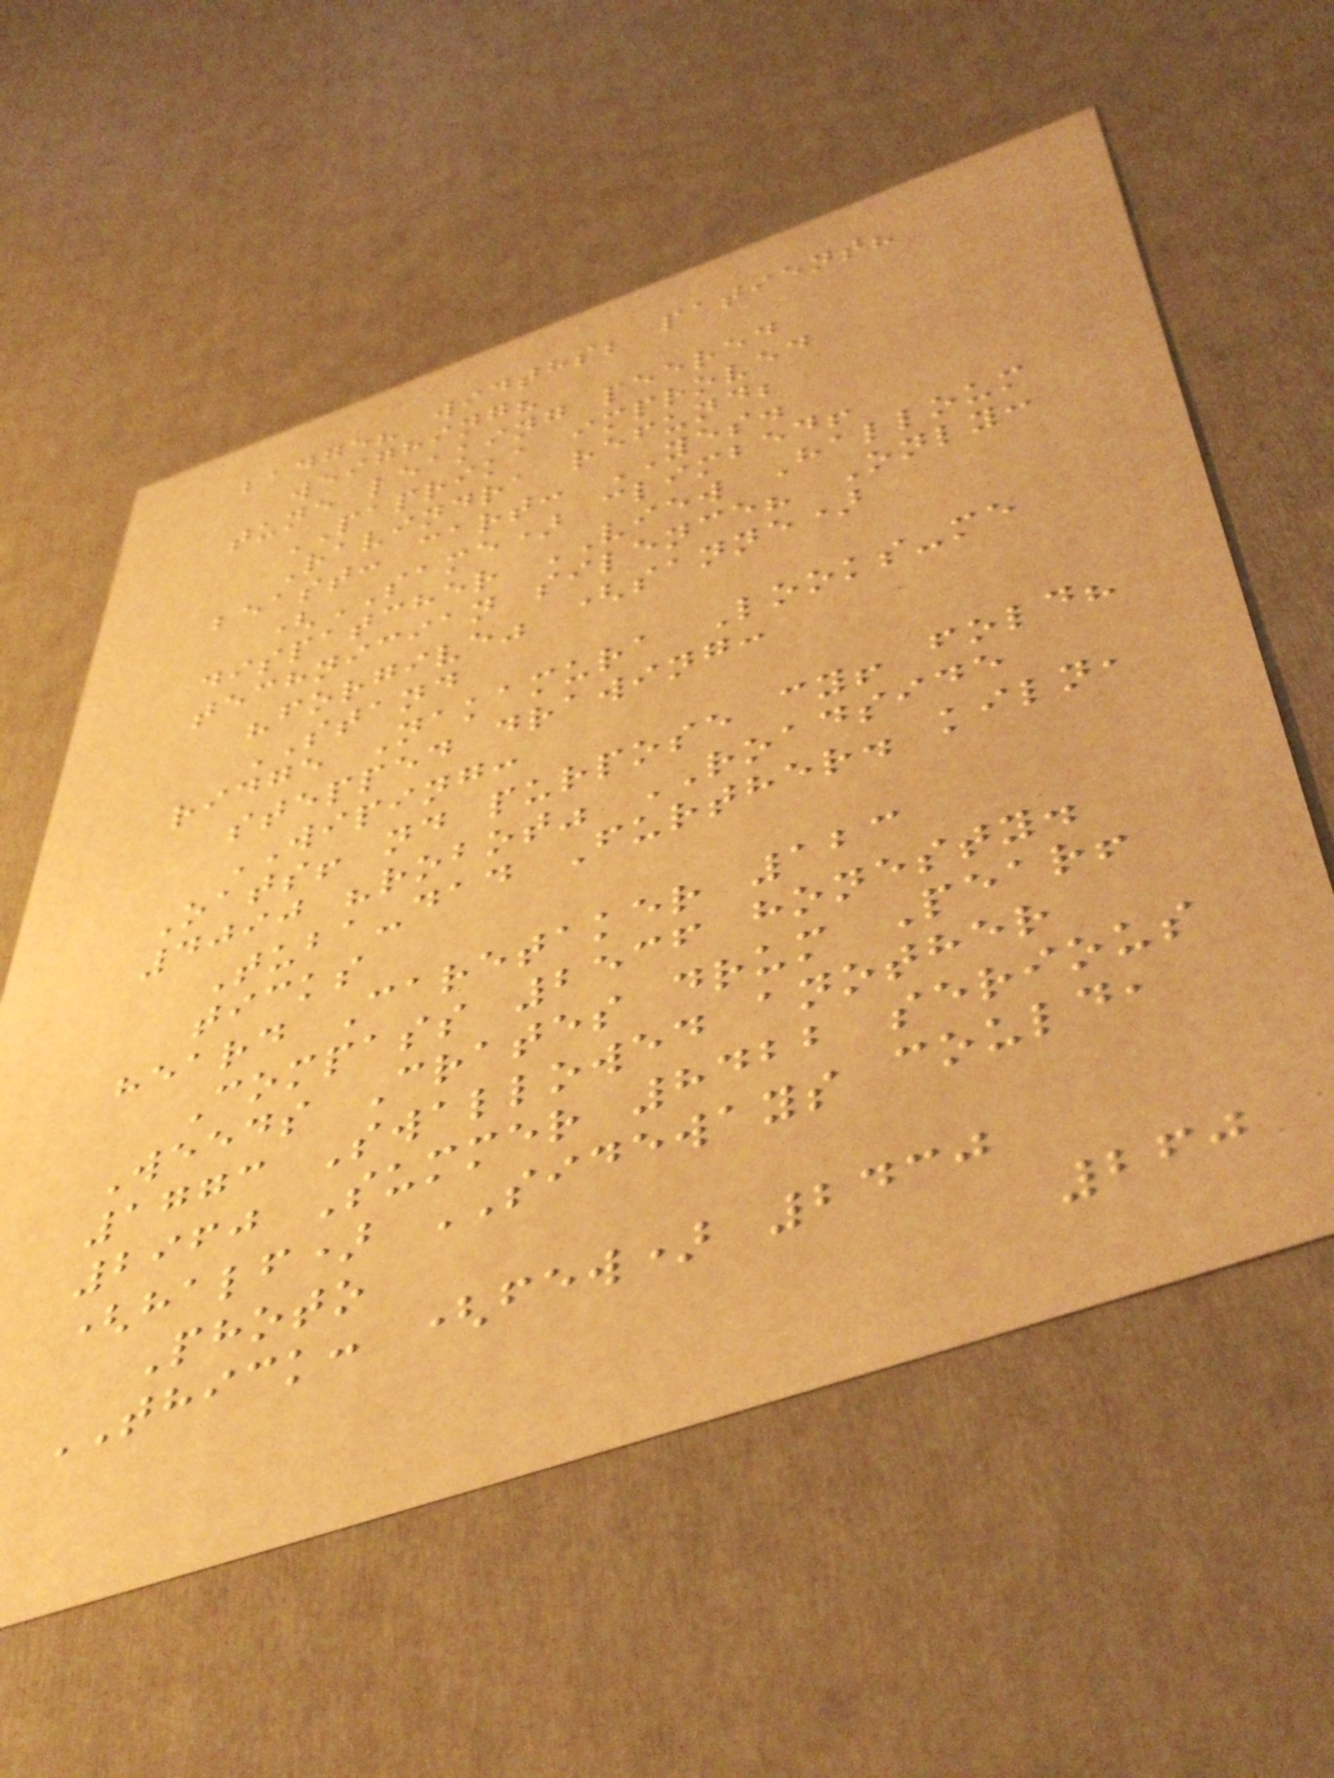badge? widths; patient?
weighing?
tune leaking peered
PAPRIKA improved
Ravindra refund;
beast: cart: YES.
(SAME) climbed!
dispatcher VIEW Halloum
technician silence? Only:
"forgive" (sanne)
STAND
ridge Nakamura Looks-me
stepped drawing:
WIPING:
Oats! nd purpose cy! fold?
4090 "robot" ROADSIDE
Tuba-dad Further. kiln,
ticks
heard Caretaker 123
Compass 2536 honesty.
Weeds Crates drum Pear!
1773 Swallowed another
2960 Summer 8422 serious
(half) SIDEWAYS could,
Photo
THICK: (few) 2430
260
